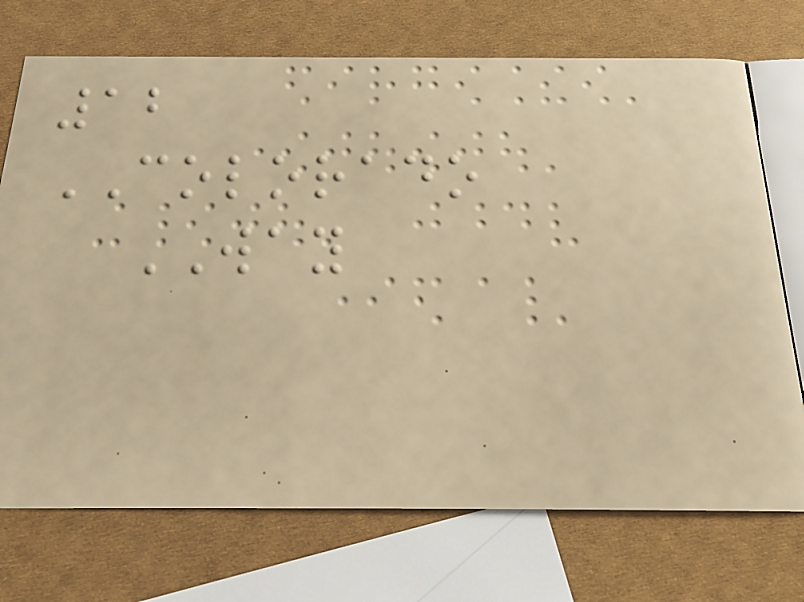12
COLORADO
WAY
